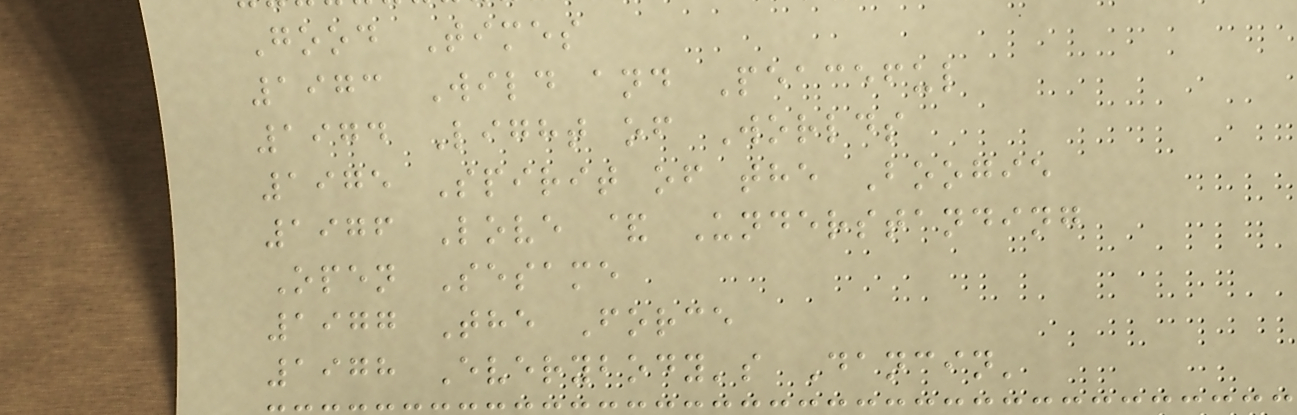Good Times
1973 Wild and Peaceful
1974 Light of Worlds
1975 Spirit of the Boogie
1976 Love & Understanding
Open Sesame
1977 The Force
1978 Everybody's Dancin'
